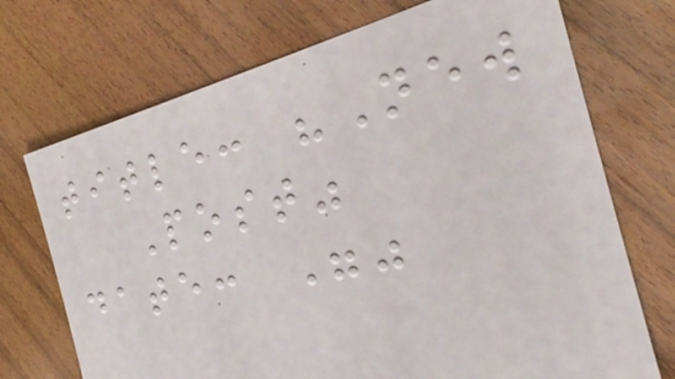title: "New
Post"
date: ""
